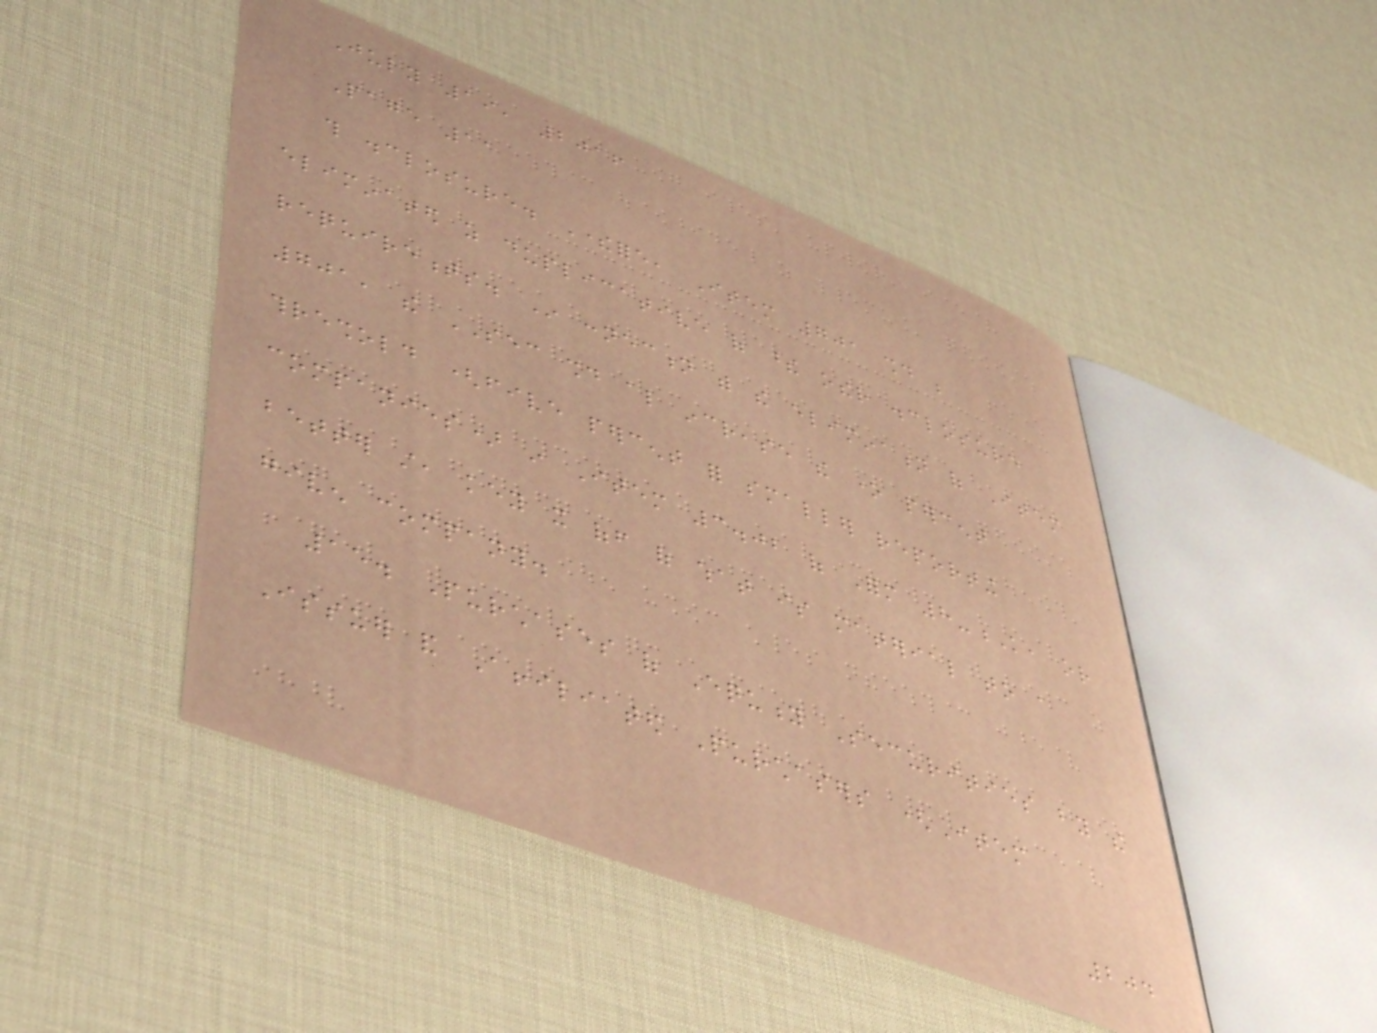July 19, 2016
Page 11
this disclosure. Therefore, Item 701 should be
eliminated as duplicative of these other disclosure
requirements. In connection with the elimination of Item
701, the SEC should also increase the one percent
threshold (five percent for smaller reporting
companies) in Item 3.02 of Form 8-K, or
better still, key it off of what is material to a
given company.
15. Purchases of Equity Securities by the
Issuer and Affiliated Purchasers (Item
204
